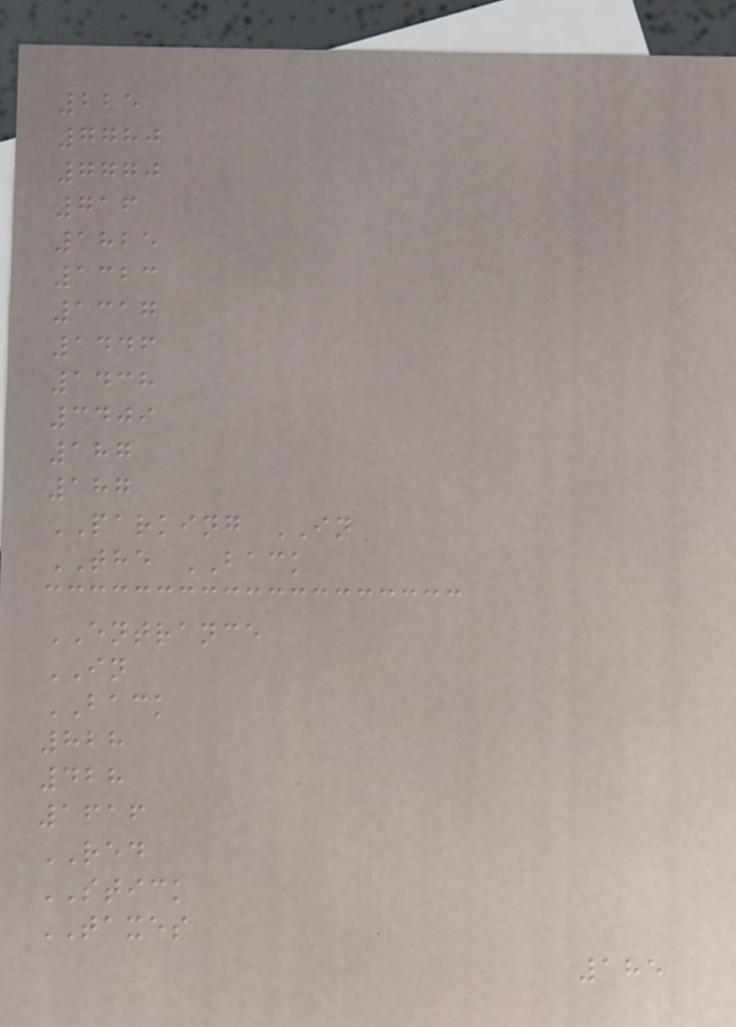225
7780
7770
716
1825
1323
1317
1446
1438
3409
187
187
PARKING IN
THE BACK
ENTRANCE
IN
BACK
828
428
1616
RED
STICK
TAXES
185
